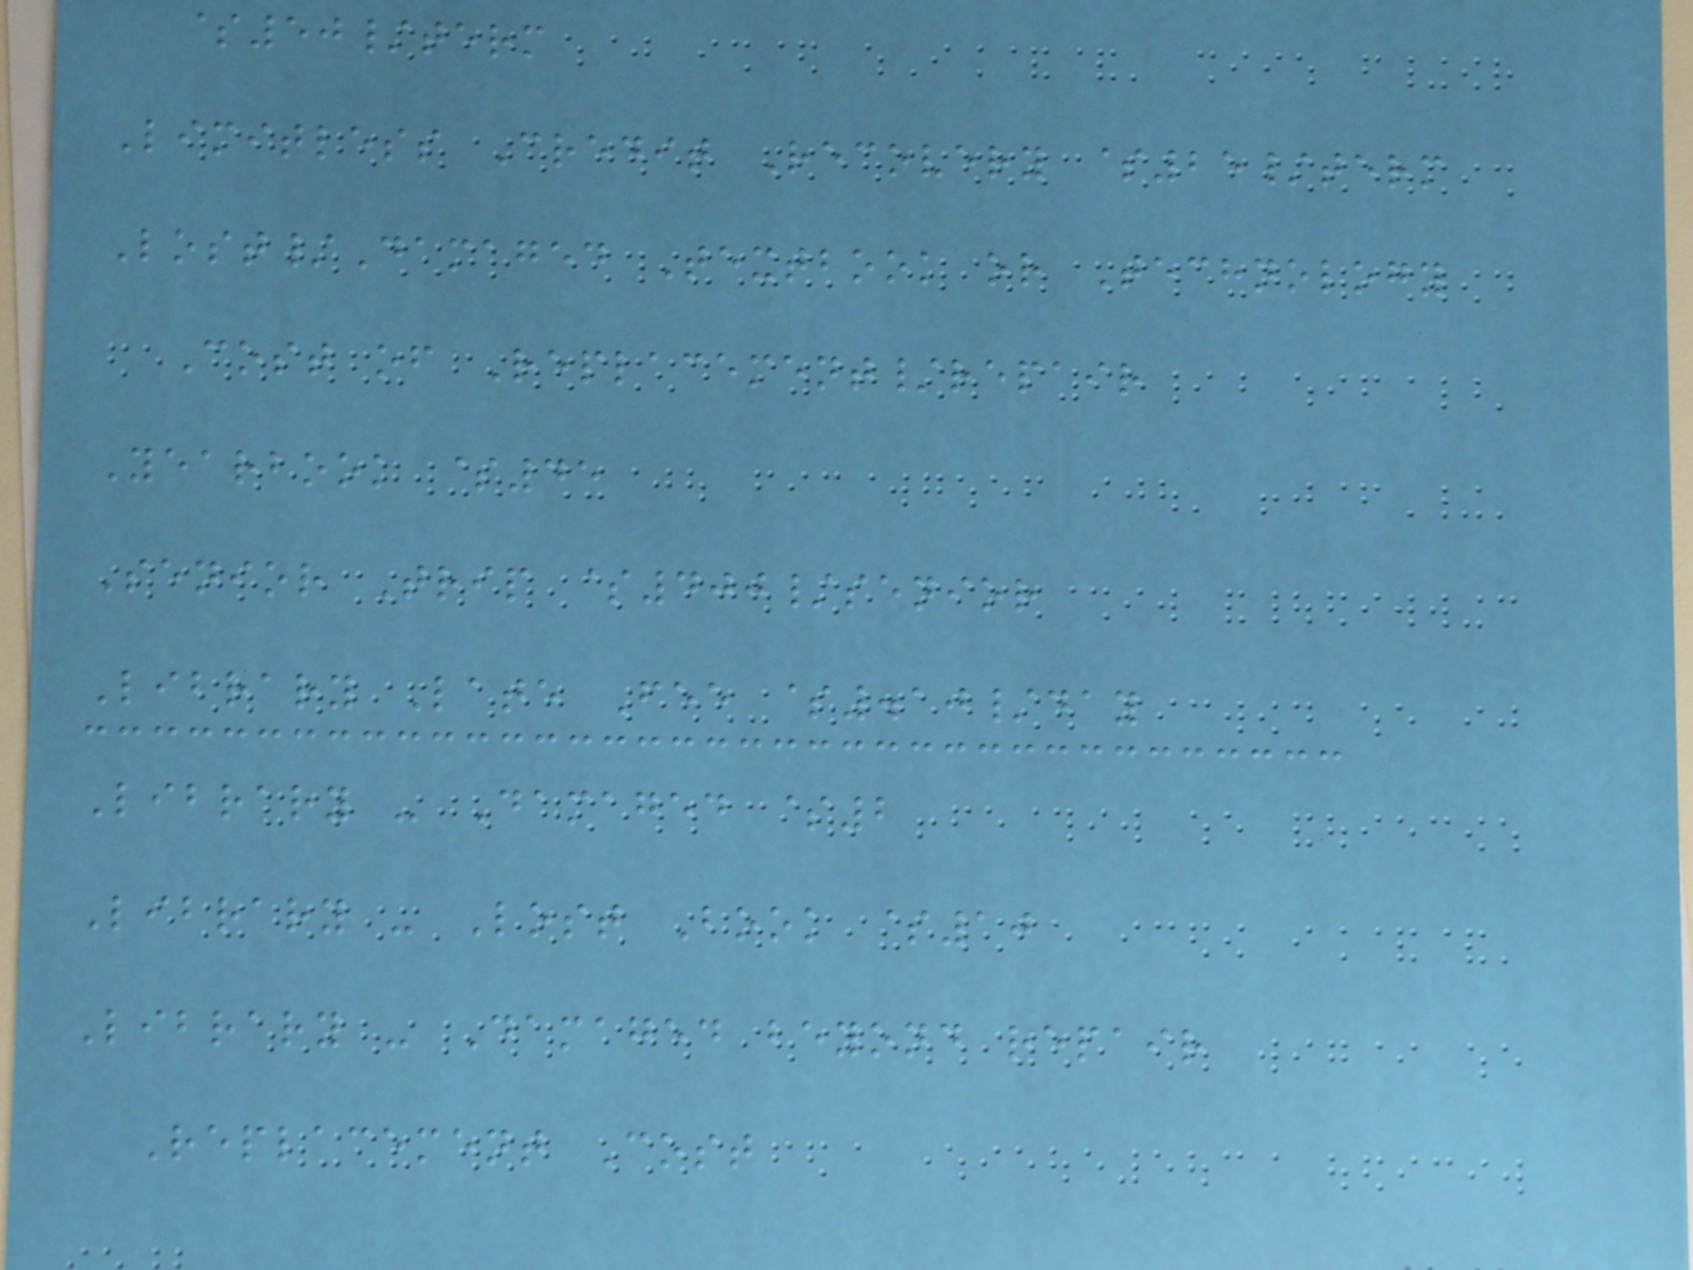$50/term
Limitless Credit Recovery $25/term
Lost/Damaged Textbook or Technology
Cost of Replacement/repair
Yearbook $45
Senior Trip $400/senior
Library Late Fee $.10/day
Library - Damaged $2
Library - Lost Book $10
Library - Damaged beyond repair
Replacement Cost
